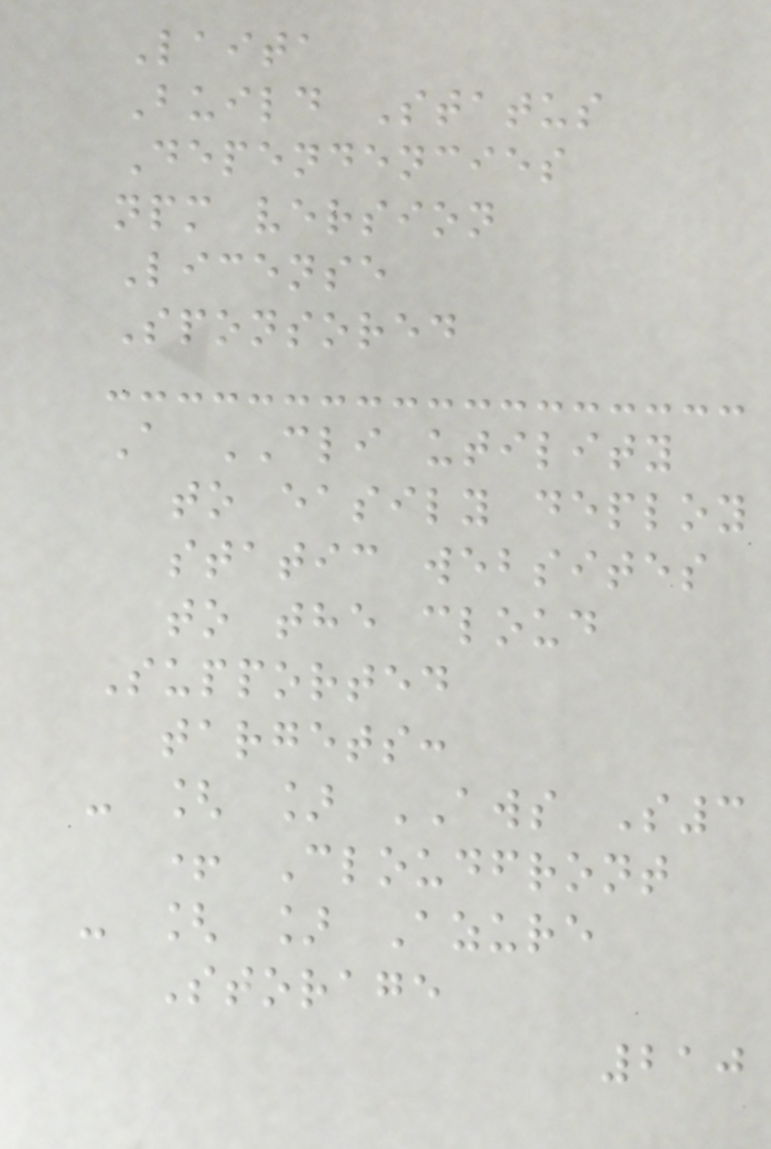Laita
Build Status
Dependencies
npm version
License
Sponsored
A CLI utility
to easily deploy
static websites
to the cloud
Supported
targets:
- [ ] AWS S3
+ Cloudfront
- [ ] Azure
Storage
210
